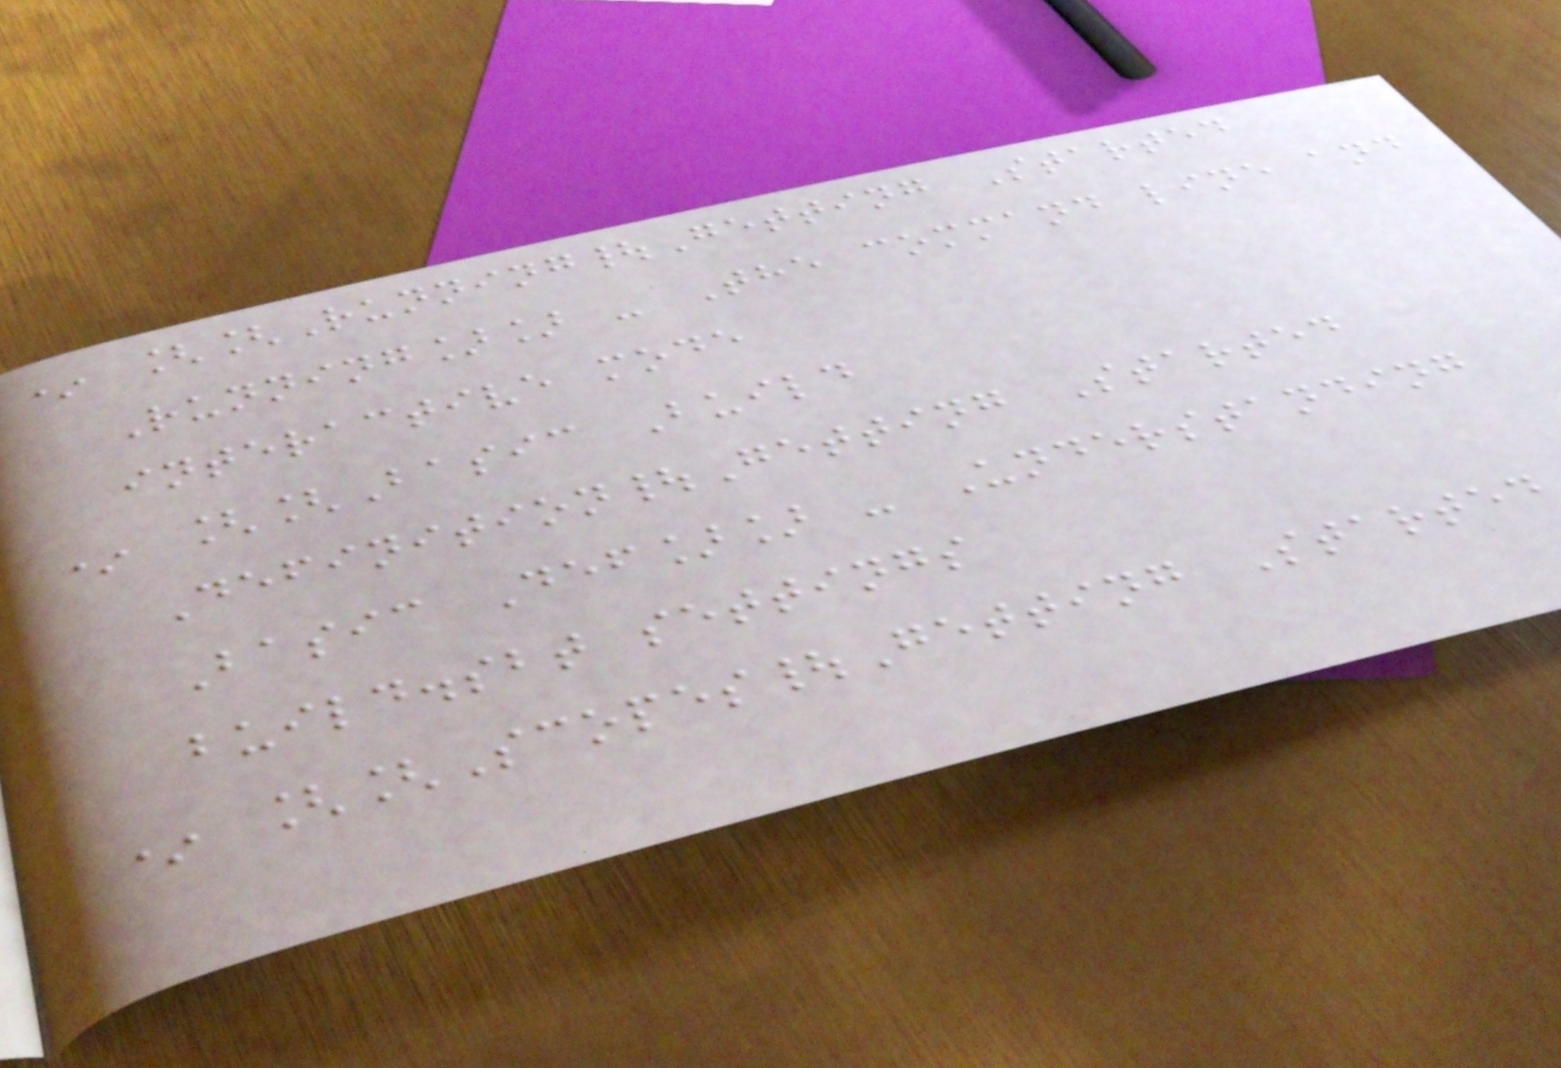* [[Running|Getting Started
Running]] - The command line and
interactive mode
* [[Basic Build
Definition|Getting Started
Basic Def]] - Understanding
build.sbt settings
* [[Scopes|Getting Started
